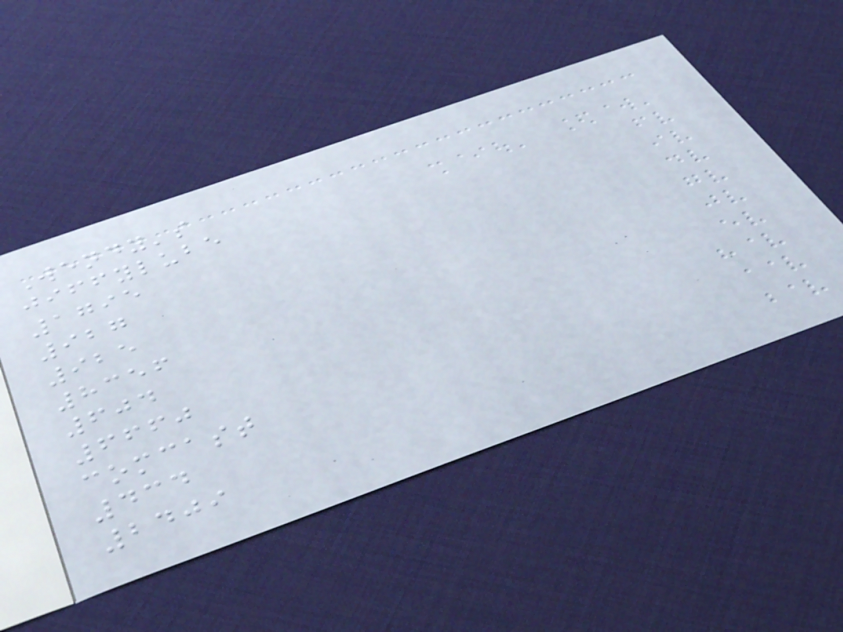Wendy's
jiffylube
1795
927
925
8356
604
6660
comcast
434
2409
